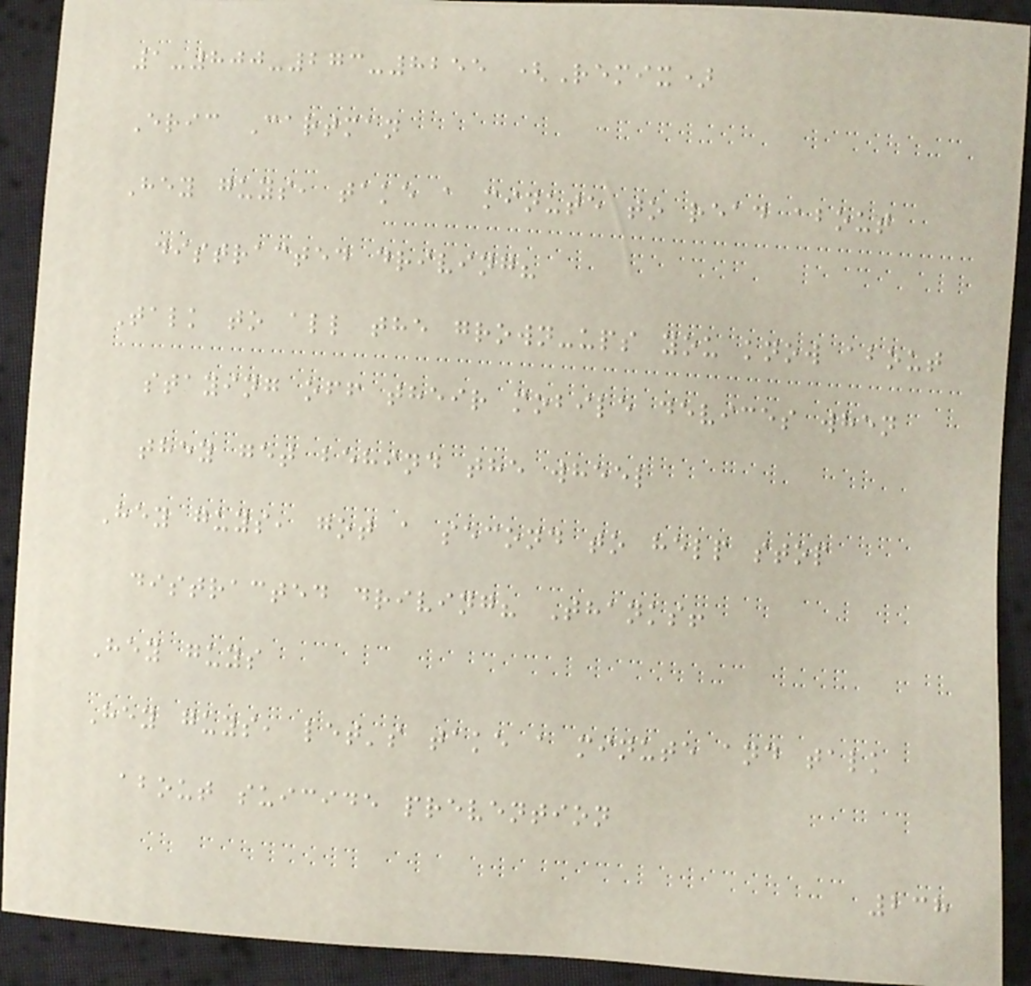1-800-273-8255 (Remix)
Eric Cartman
Hey guys, take a minute to read about
distracted driving?
Talk to all the grown-ups you know about
staying off their mobile devices when
they get behind the wheel
Hey guys, got a second to help stop
distracted driving? Thanks!
Hey guys
Hey guys, let's take a minute and talk
about suicide prevention
238
